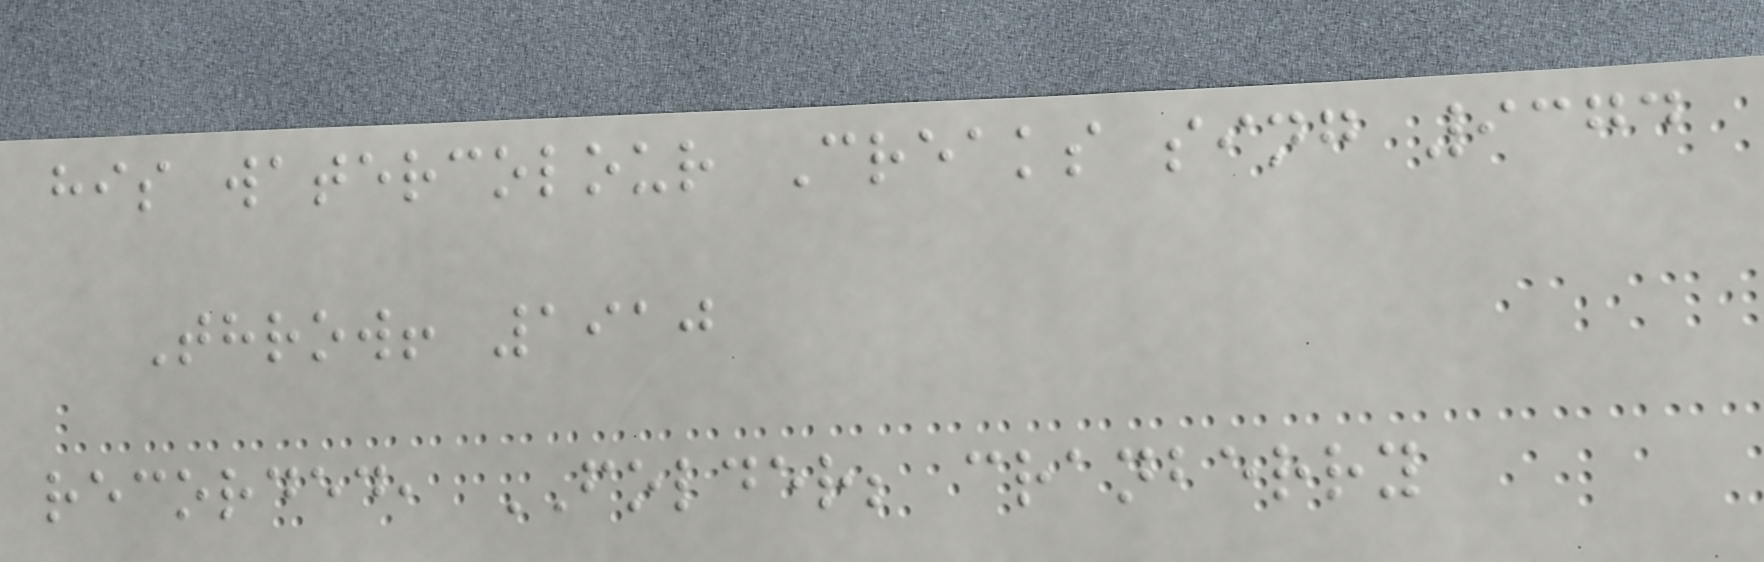his watercolour Creaks sing 9374
Throw! 1910
recorded, FOLDER; cranberry
